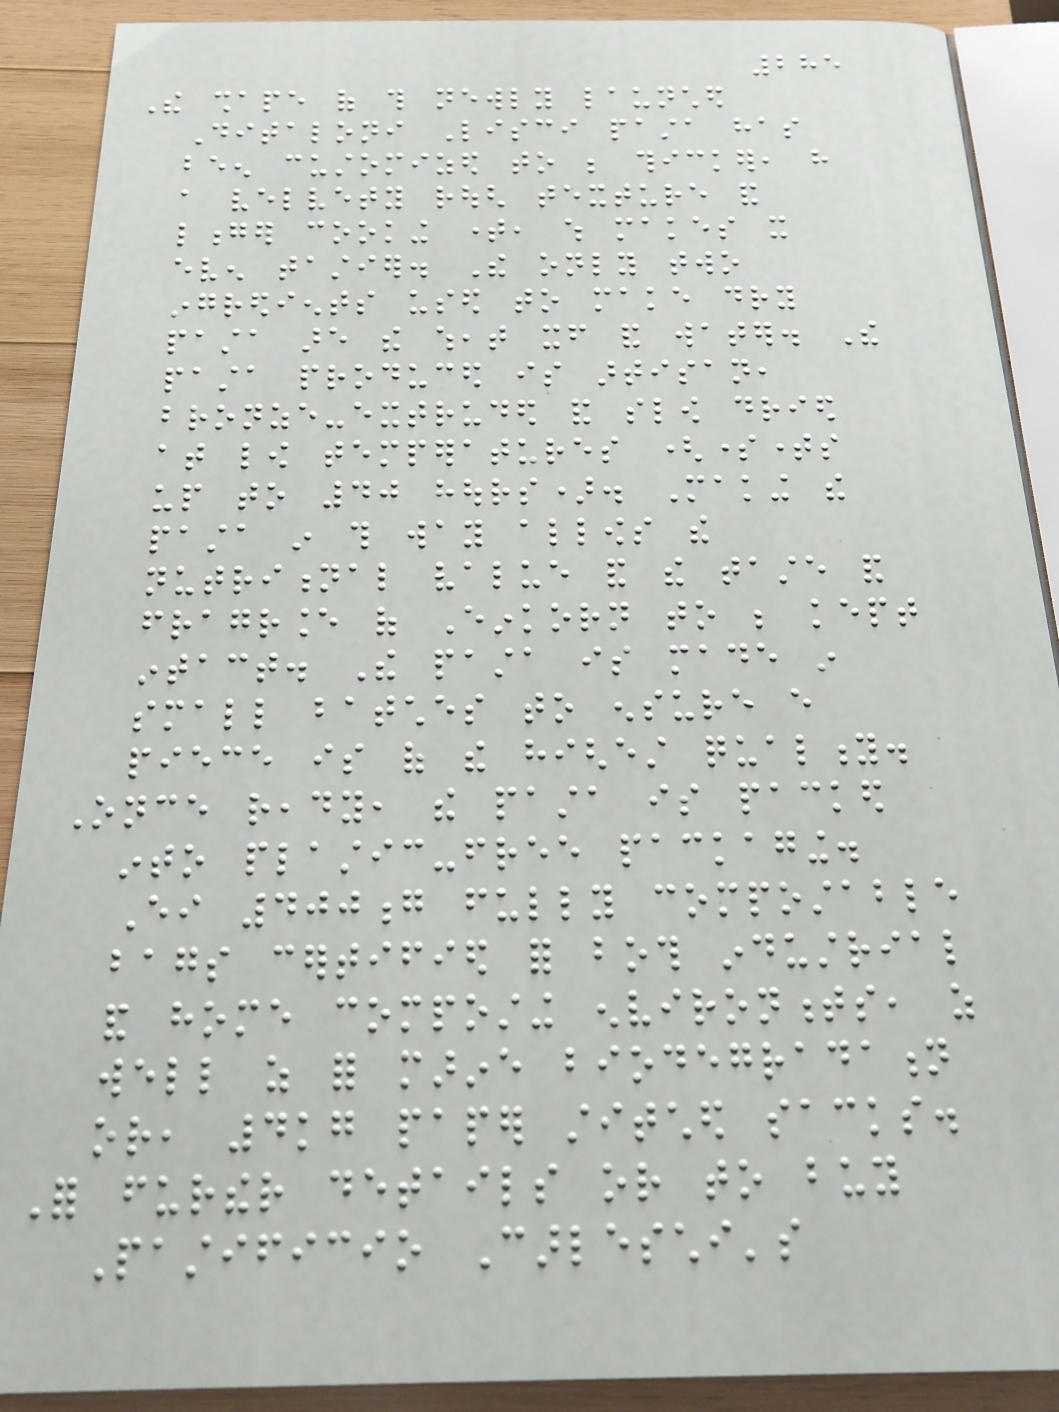285
The shape of this newly launched
Ditaloni Lisci pasta has
been customized to be thicker, have
a velvety rough texture and
longer cooking time, which makes it
even tastier. The only two
ingredients used to make dry
pasta are the wheat itself and water. The
pasta produced is artisan,
bronze-extruded and slow dried
at low temperatures (sometimes
up to 40 hours). Making the
pasta in this way allows the
nutritional value and the taste and
fragrance of Einkorn to be kept
intact. The pasta is made in
small batches to ensure every
piece is of the highest quality.
Once ready, the pasta is packed
into plastic-free packaging.
Either 400g fully compostable
bags certified for both industrial
and home composting environments, as
well as for marine biodegradation
or, 4kg paper stitched sacks.
For further details or to buy
Pastificio Carleschi's
